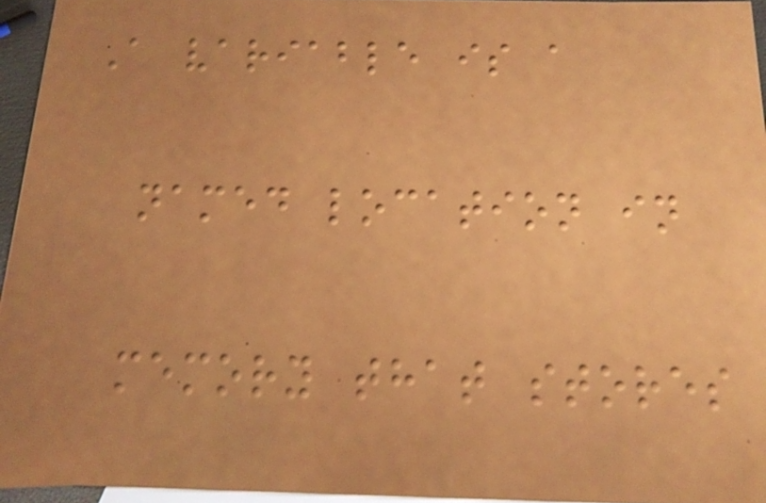A variable is a
named location in
memory that stores
